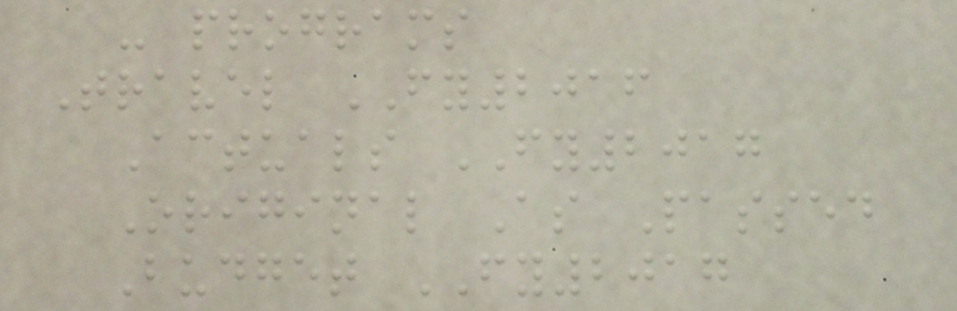- programs
Travel FY2016
Actuals FY2017
Original As Passed
Budget FY2017
